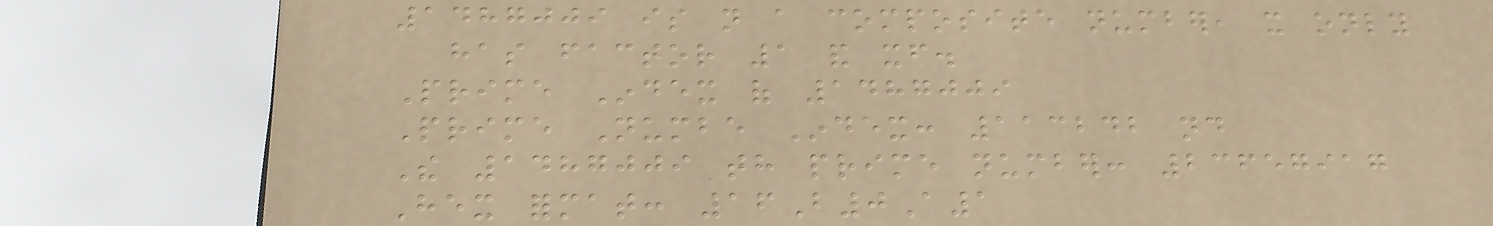1487009 is not a composite number, it only
has factor 1 and itself.
Prime Index of 1487009
Prime Numbe Index: 113242 nd
The 1487009 th prime number: 23657917
Hex format: 16B0A1
